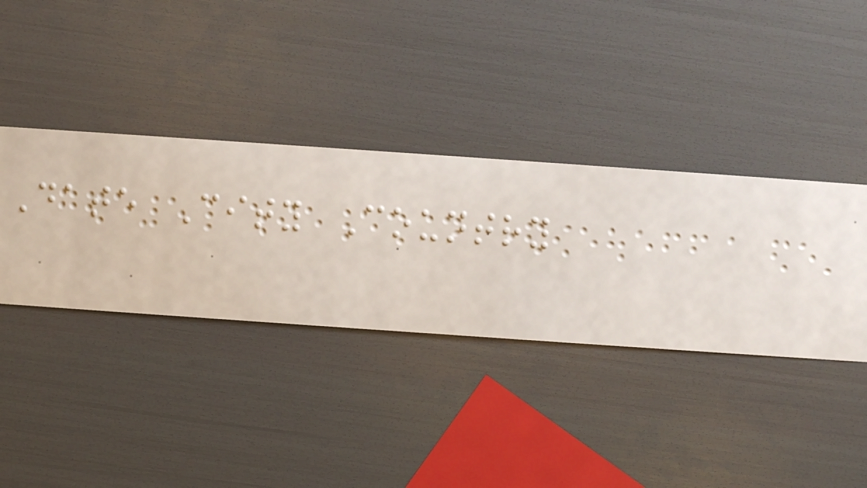Date City Country
